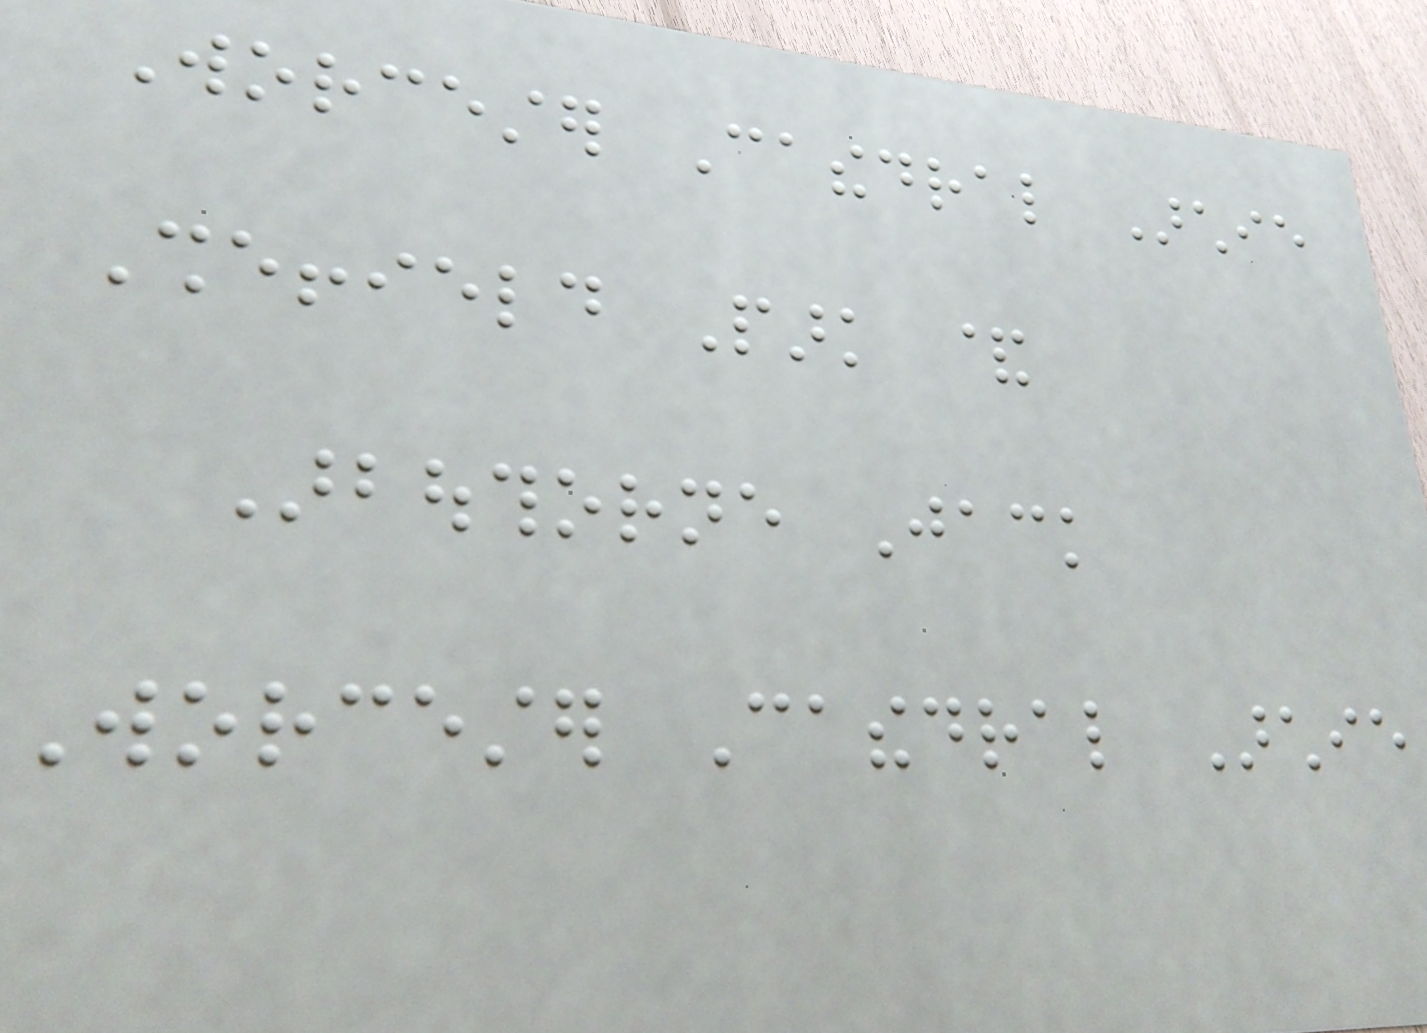Worcester Cathedral Archie
Sheffield Park &
Arbouthorne Jack
Worcester Cathedral Archie
